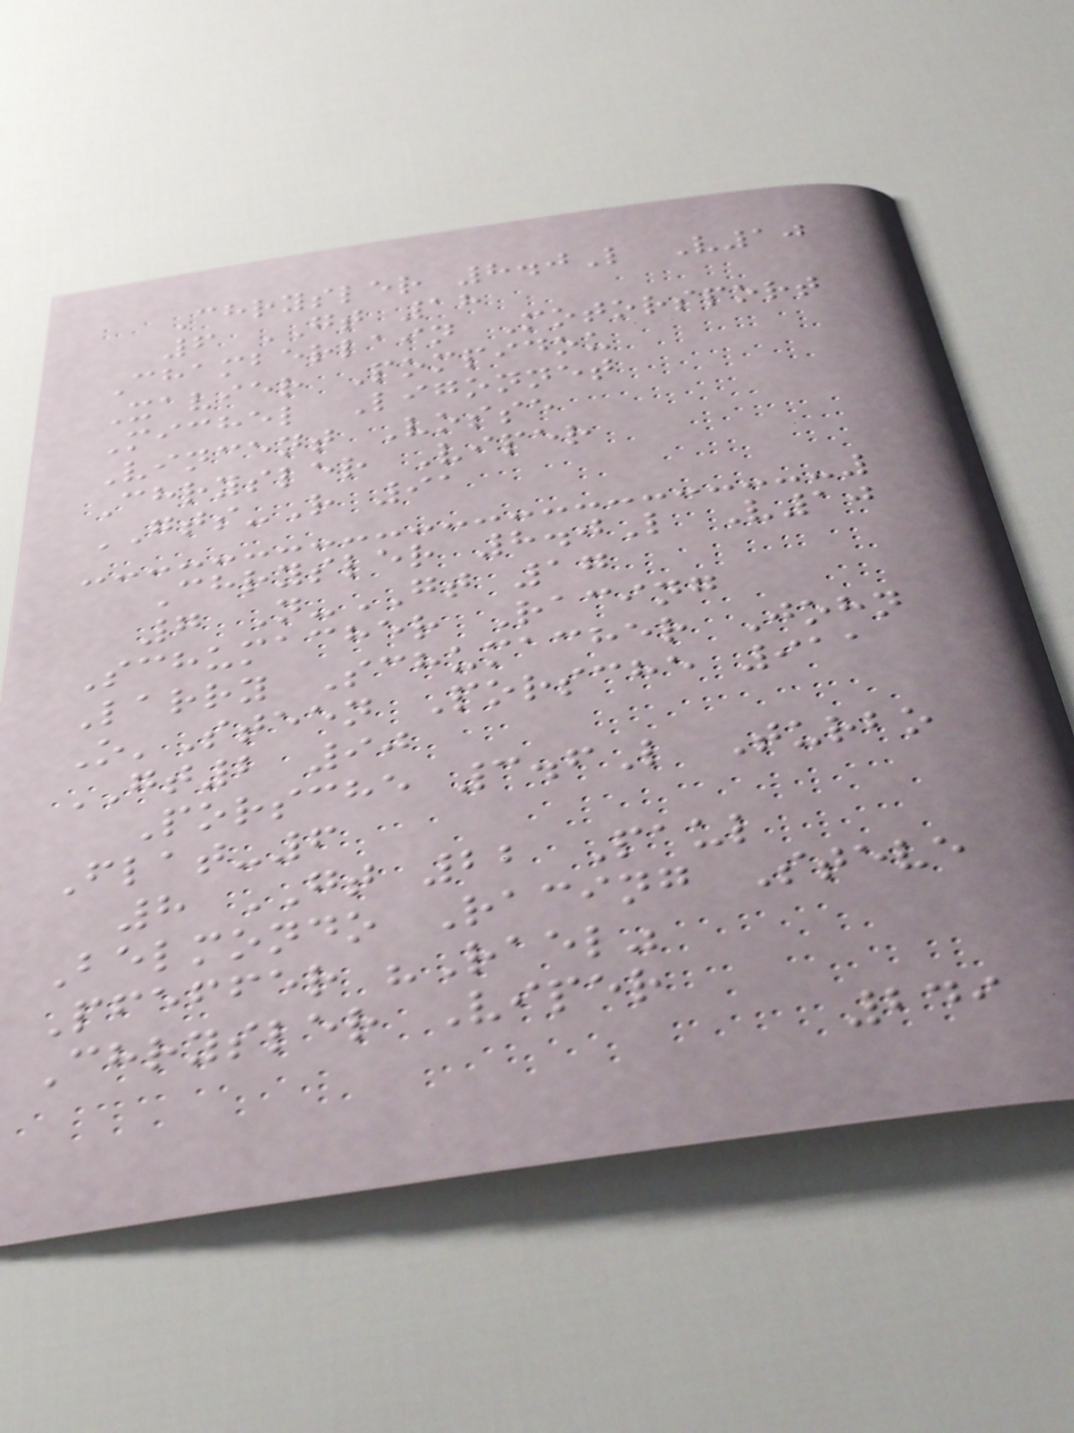Chrysler 8.0L V10
6 GT 18
Chamberlain Motorsport
Xavier Pompidou
Michel Ligonnet
Vincent Vosse
Chrysler Viper
GTS-R 91
Chrysler 8.0L V10
7 N-GT 17
Schumacher Racing
Larry Schumacher John
O'Steen Porsche 911
GT2 90
Porsche 3.6L Turbo
Flat-6
8 GT 22 Paul
Belmondo Racing Steve
Pfeffer "Rael"
Chrysler Viper
249
